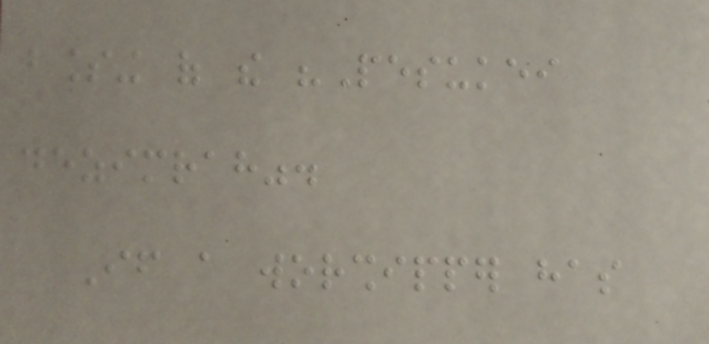blessing of the "Pesukei
dezimrah".
If a worshipper has
